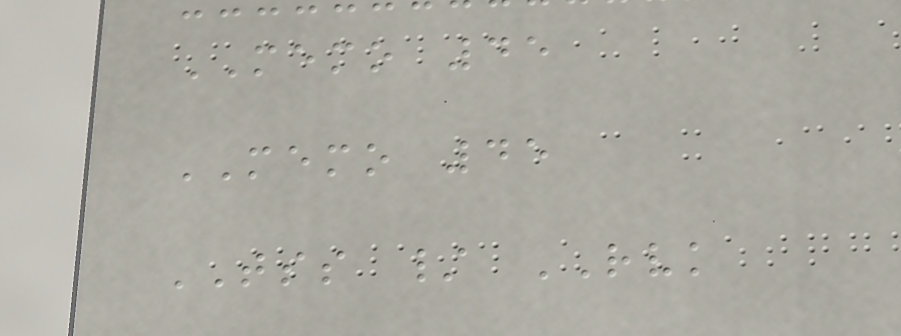MEMO 45
MEMO 45
TSS / RVK
